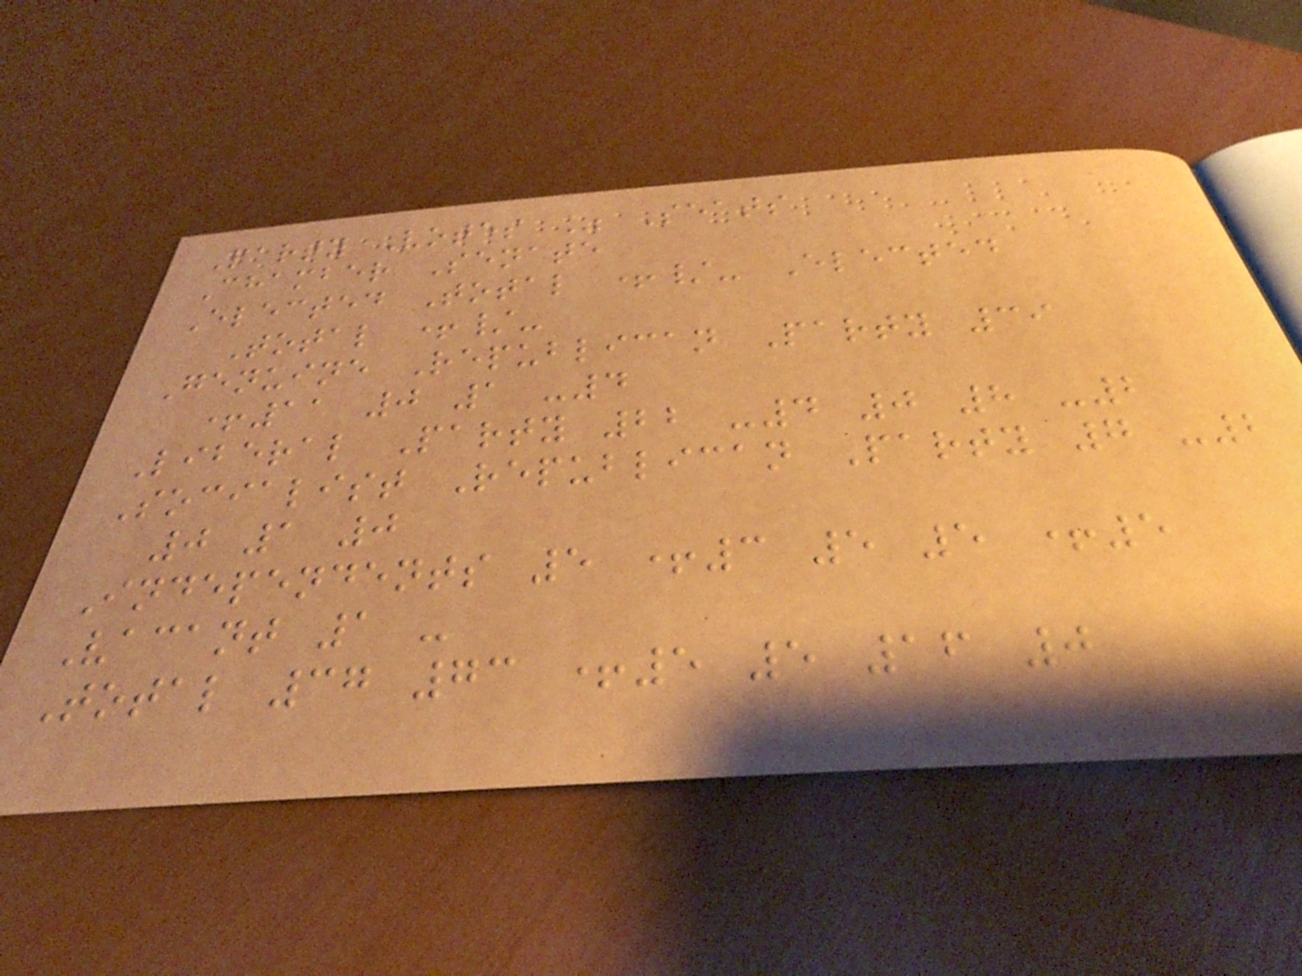Party Votes % Seats
Chamber Senate
Elected Total +/- Elected
Total +/-
Genuine Republican Party 39
+11 0 1 -4
Liberal Party 22 -4 0 8 -2
Socialist Republican Party 7 -2
0 1 0
Independents 5 +3 5 5 +5
Vacant 1 -
Total 37 73 +5 5 16 0
